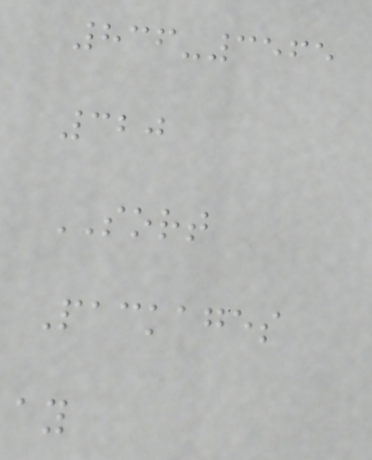836-3565
320
SORT
Packages
ay
